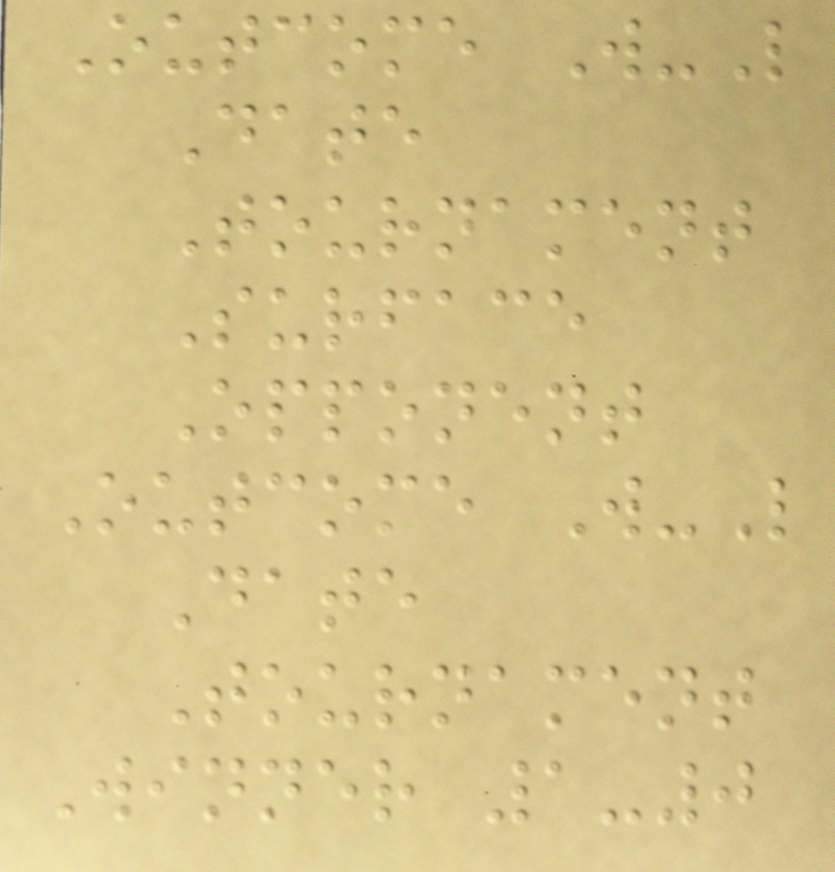Outcome W-L
Date
Tournament
Surface
Opponent
Outcome W-L
Date
Tournament
Winner 1-0
